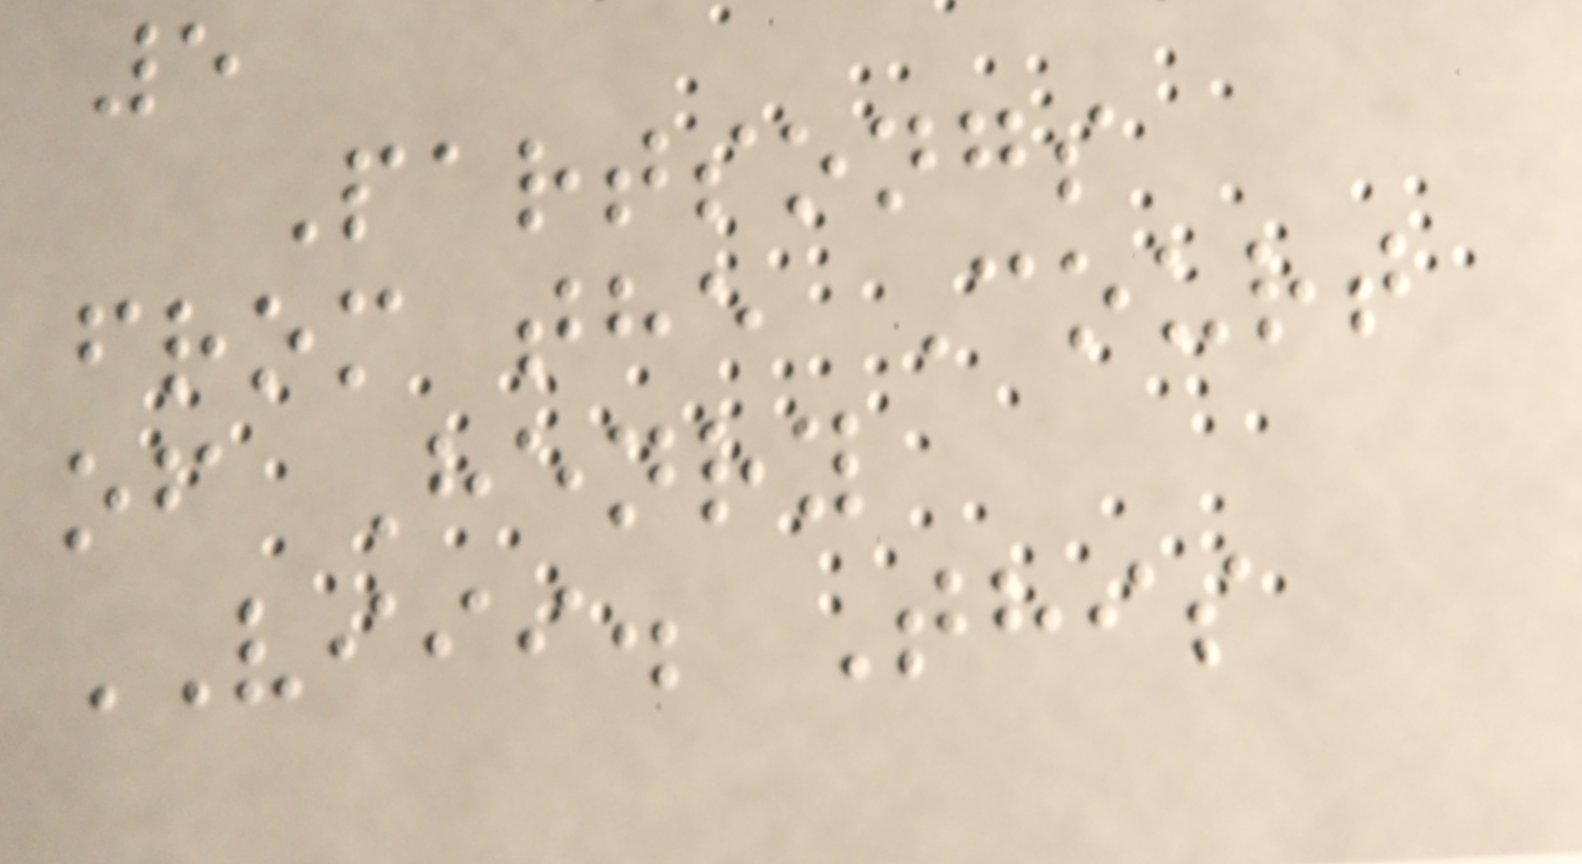5
Partsongs
from the Court
of Henry
VIII. This
